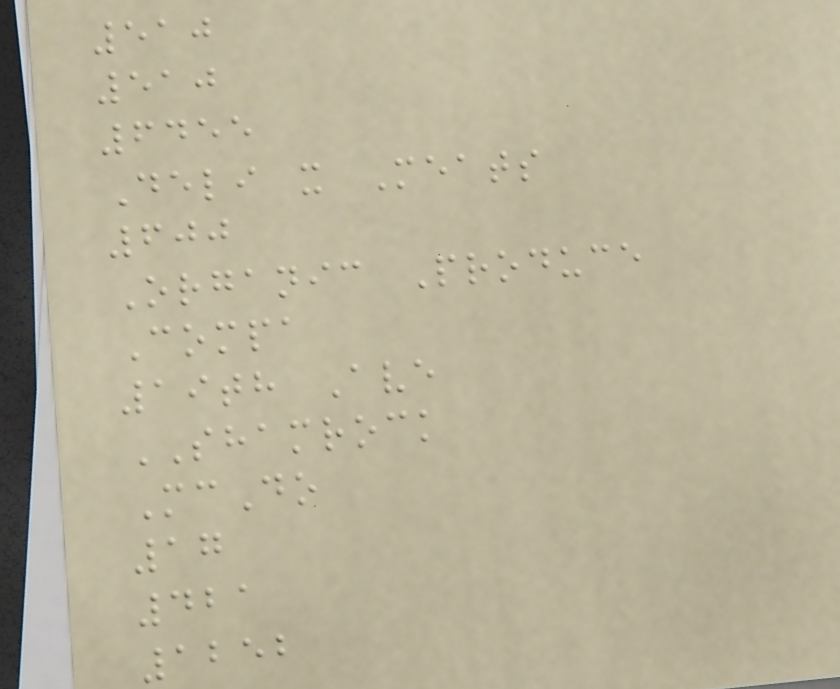510
510
6455
Deli x Meats
600
Organic Produce
Compa
19th Ave
SHAMROCK
McDo
17
421
1252
